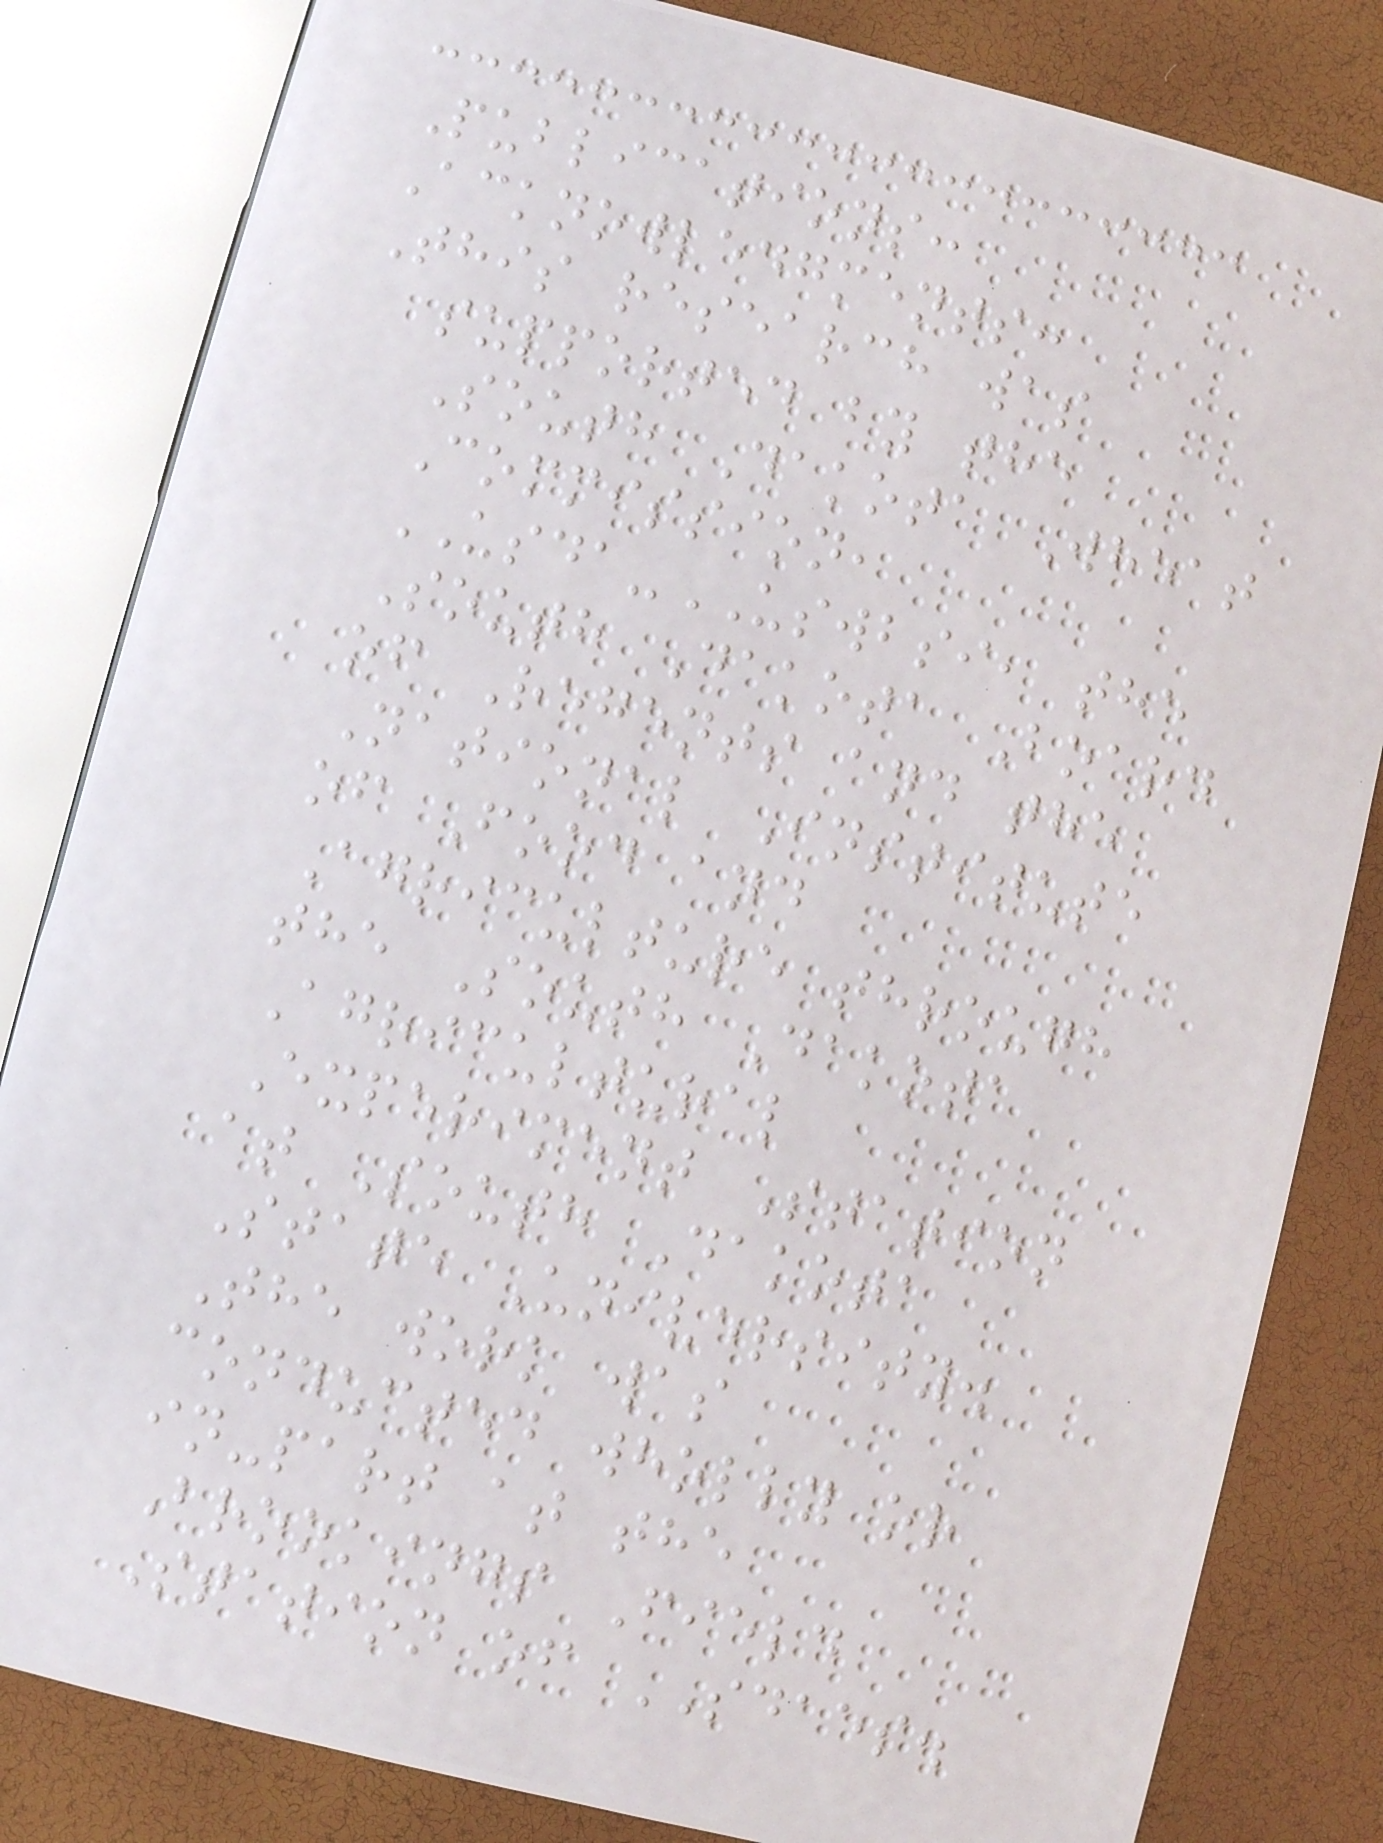Publications:
Acknowledgments:
This research was
supported by the
South Dakota Wheat
Commission,
USDA-USWBSI, the
South Dakota Board
of Regents and the
National Institute
of Food and
Agriculture through
the South Dakota
Agricultural
Experiment Station
at South Dakota
State University.
The work was
conducted wholly or
in-part at the
Brookings Field
Station of SDAES.
